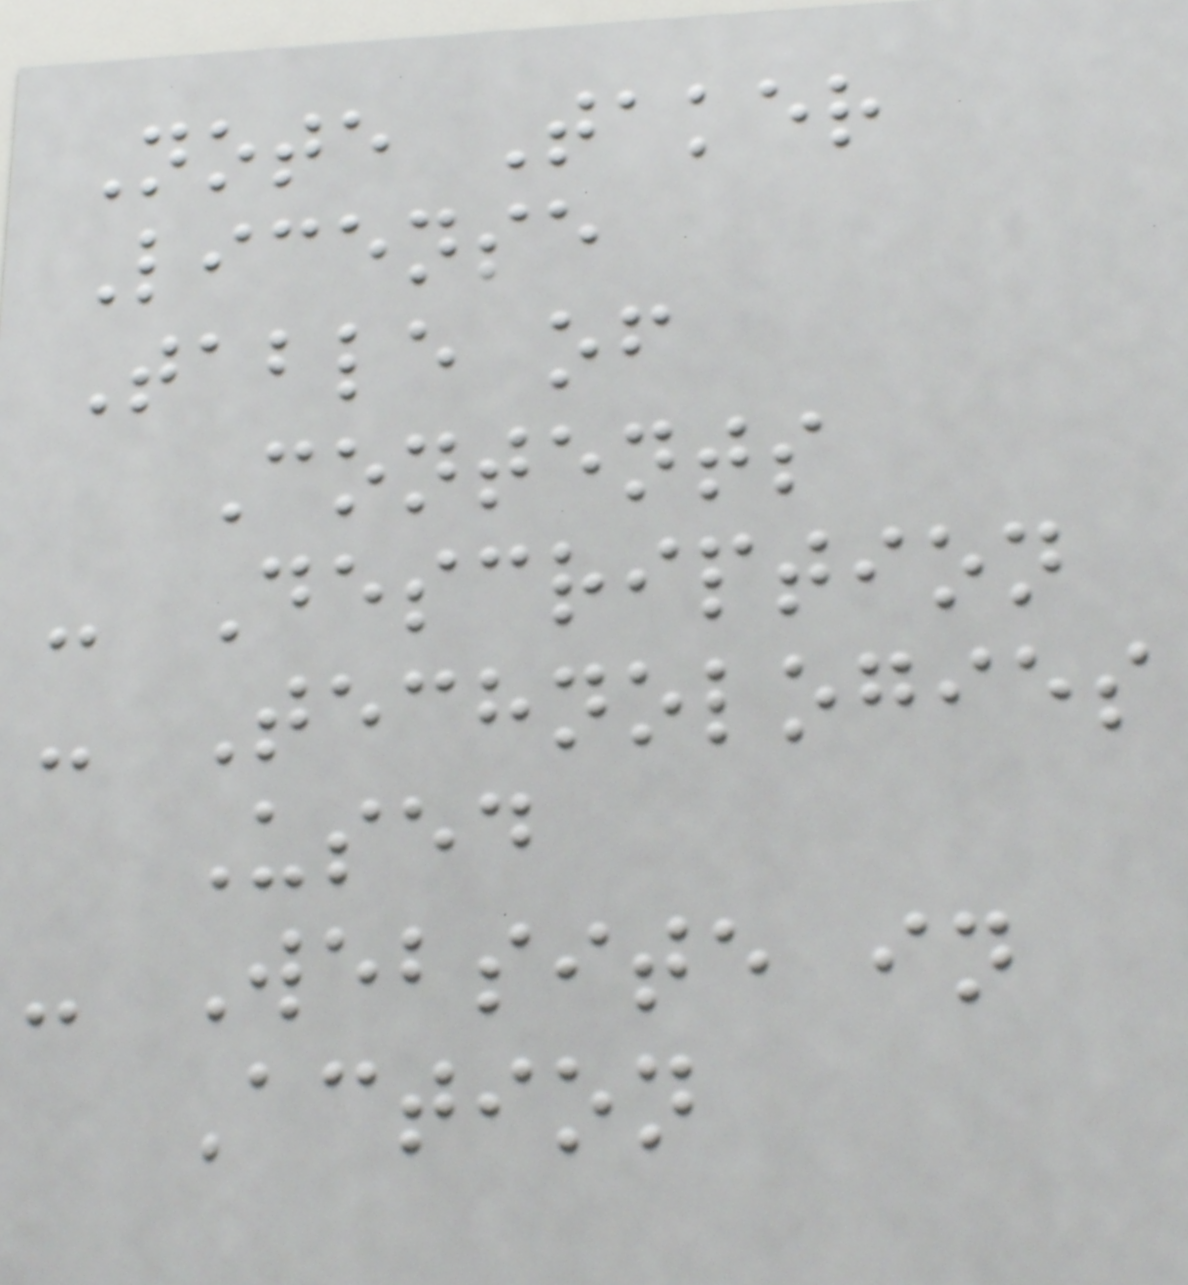Note Taker
License
Table of
Contents
- Description
- Technologies
Used
- Website in
Action
